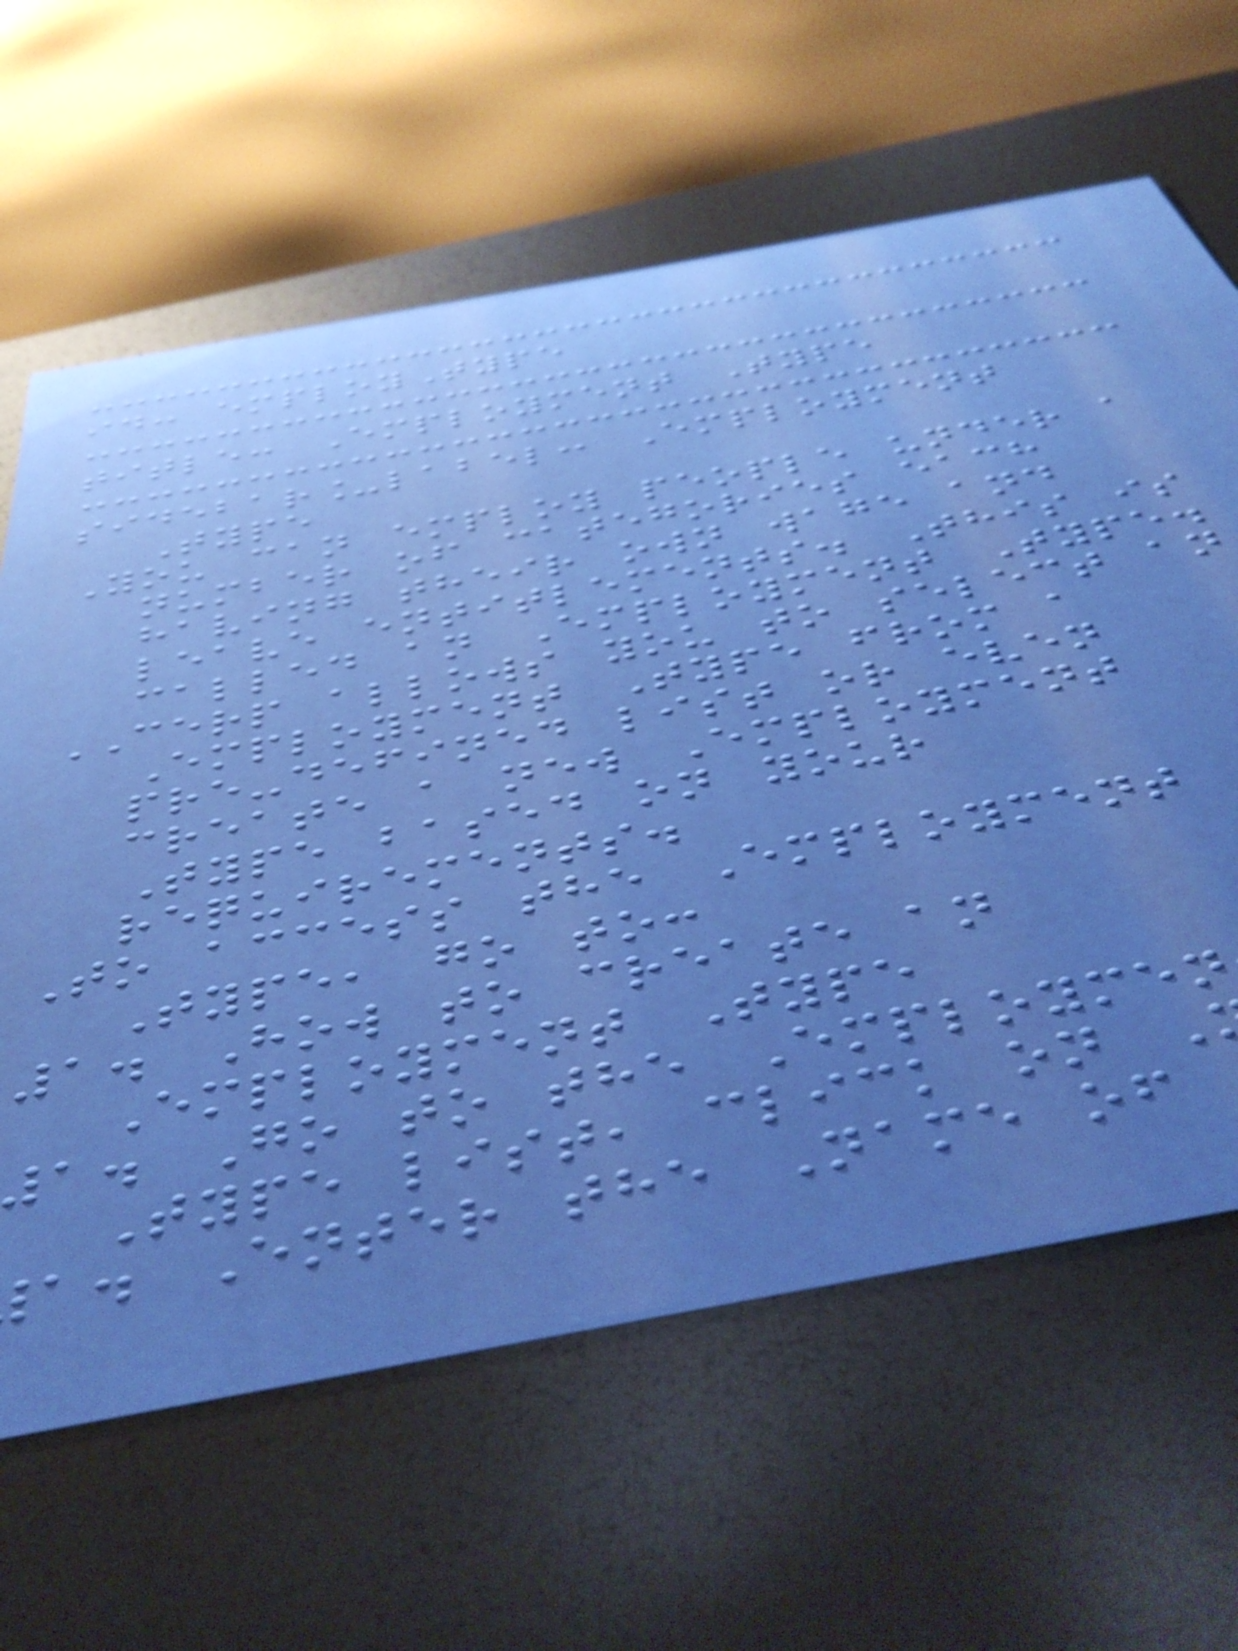id: employType
title: Employment Type
sidebar_label: Employment
Type
You can employ people under a
number of categories each
having their own wage and
leave entitlements. This is
called an Employment Type.
CERP allows you to select an
Employment Type from a
pre-defined list or even
create a new Employment
Type based on your
requirements.
To access the Employment
Type, go to:
1. How to create an
Employment Type
a. Go to the Employmen
Type list, click on
a. Enter the Name of
